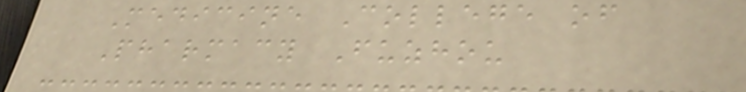Medicine College of
Pharmacy Fuzhou
